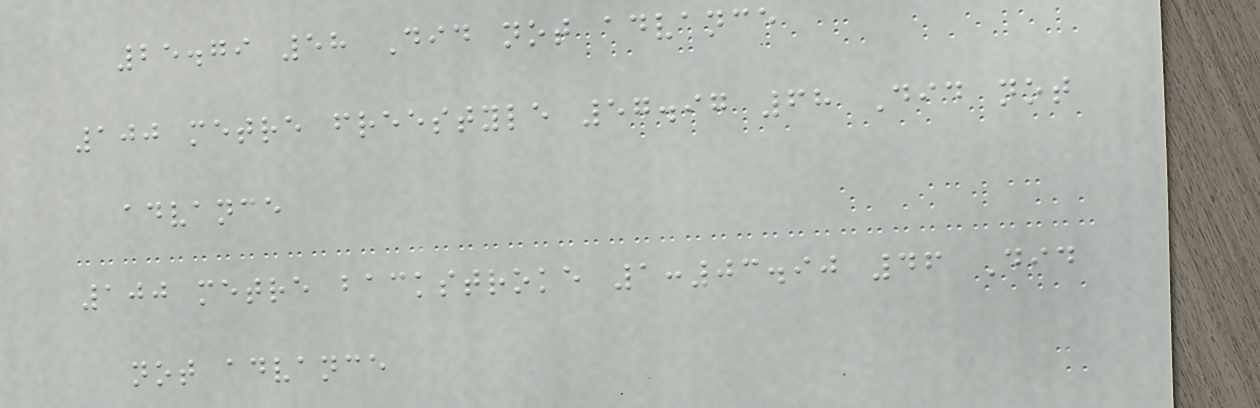25.79 58 Did not advance
100 metre freestyle 57.97 68 Did not
advance
100 metre backstroke 1:03.90 46 Did
not advance
